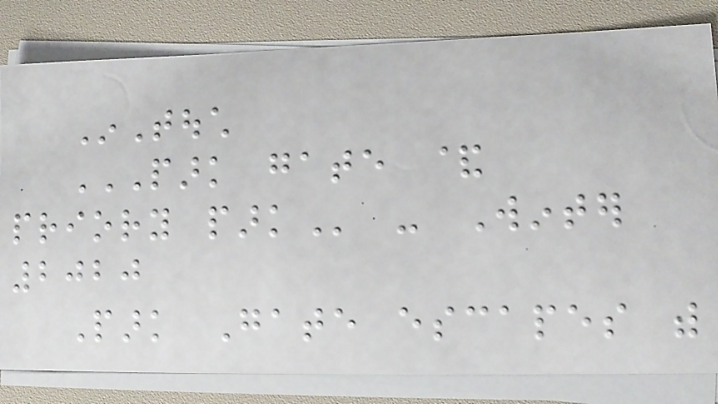InTouch
PARK GATE &
PRIORY PARK - Winter
2020
Park Gate escapes with
